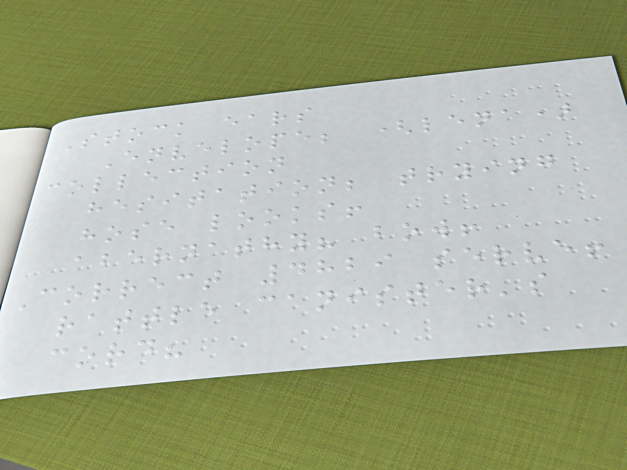Stock ears
Envelope; (lena)
collection
hesitation; trying
hose looks!
abernathy? bow!
Correct 4829 serve!
rattle canister's
cord?
